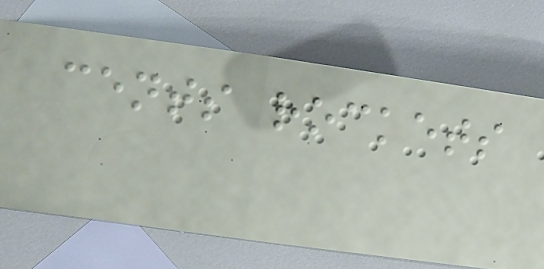cents rockets
